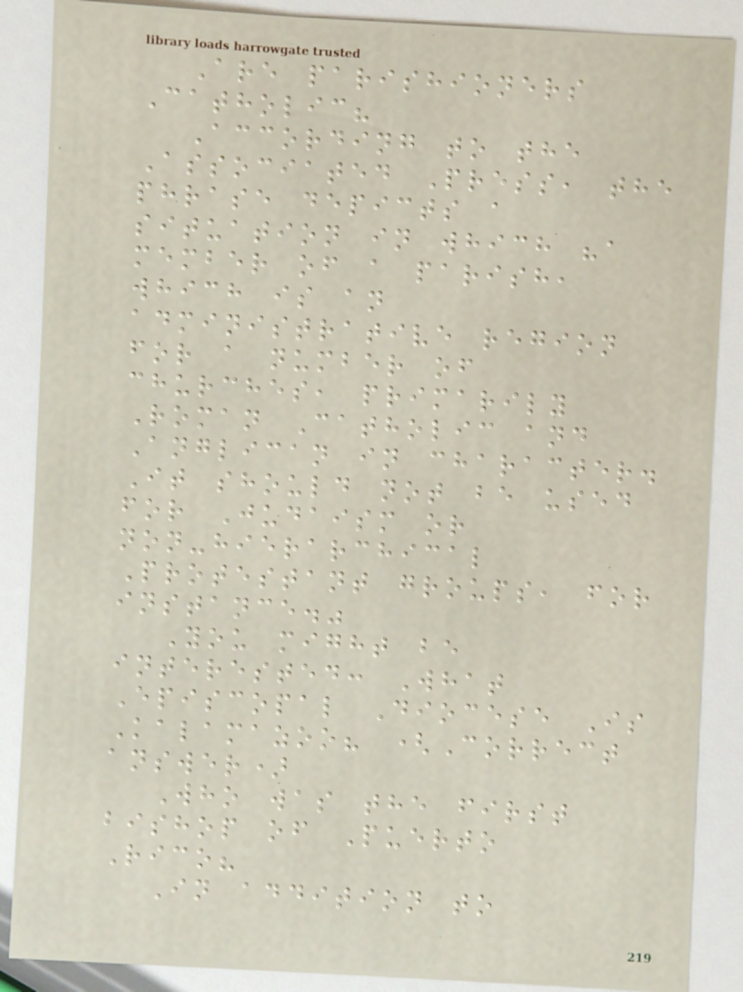Are parishioners
Catholic?
According to the
Associated Press, the
phrase depicts a
situation in which "a
member of a parish,
which is an
administrative region
for a number of
churches, primarily
Roman Catholic and
Anglican in character.
It should not be used
for Judaism or
non-hierarchical
Protestant groups, for
instance."
You might be
interested: What
Episcopal Diocese Is
Kalamazoo? (Correct
answer)
Who was the first
bishop of Puerto
Rico?
In addition to
